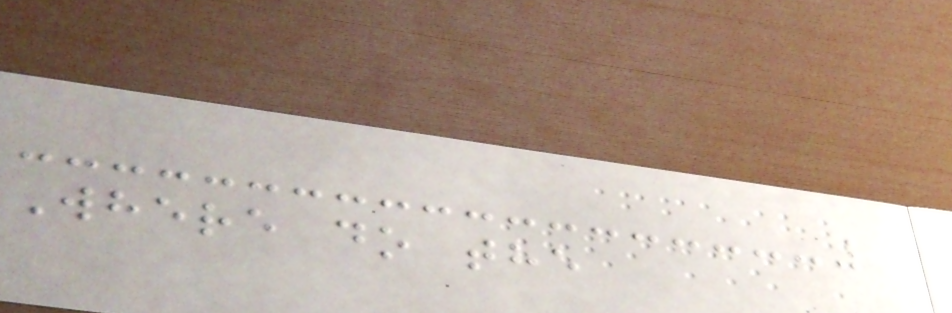Where do the
